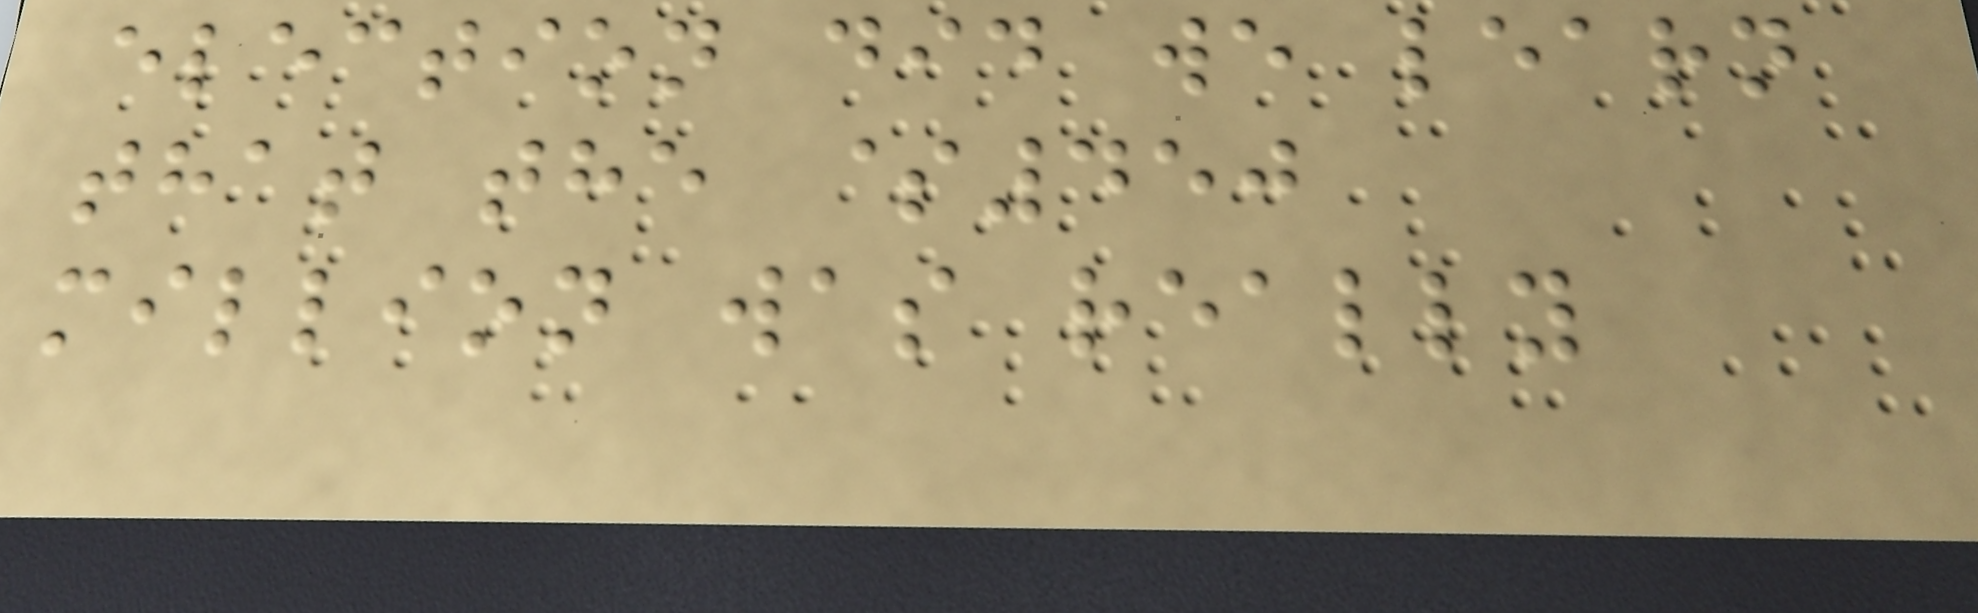election did we learn
that the $450
million was really
